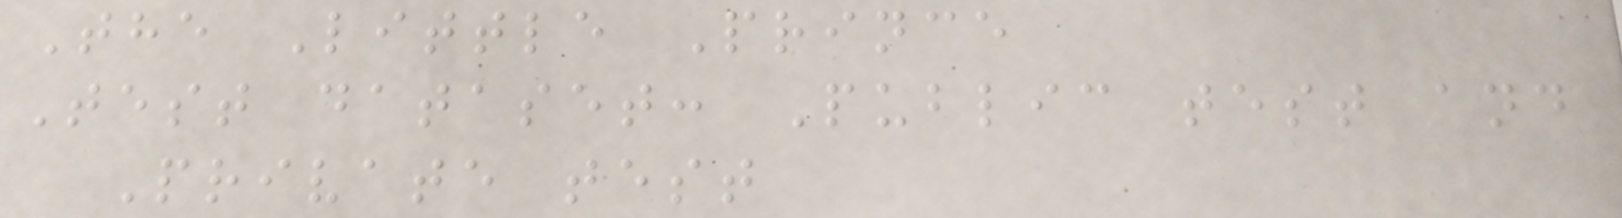The Little Prince
Test dataset: Public test and
Private test
